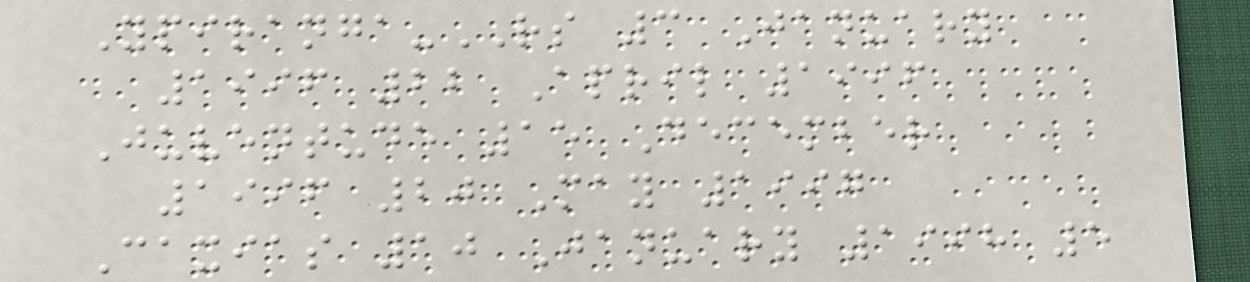Ypiranga-RS 3 January
1996 22 April 1996
Juventude 15 December
1996 20 May 1997
Caxias 10 January 1998 5
